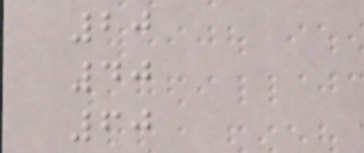20
40
60
